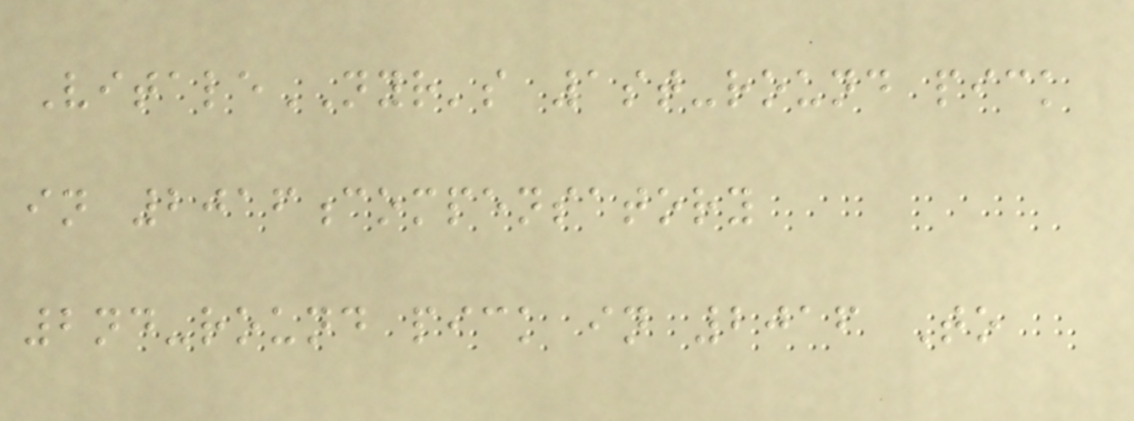VitaleNYR's 1st-round pick
in 2016compensatory
2nd-round pick in 2016 To
